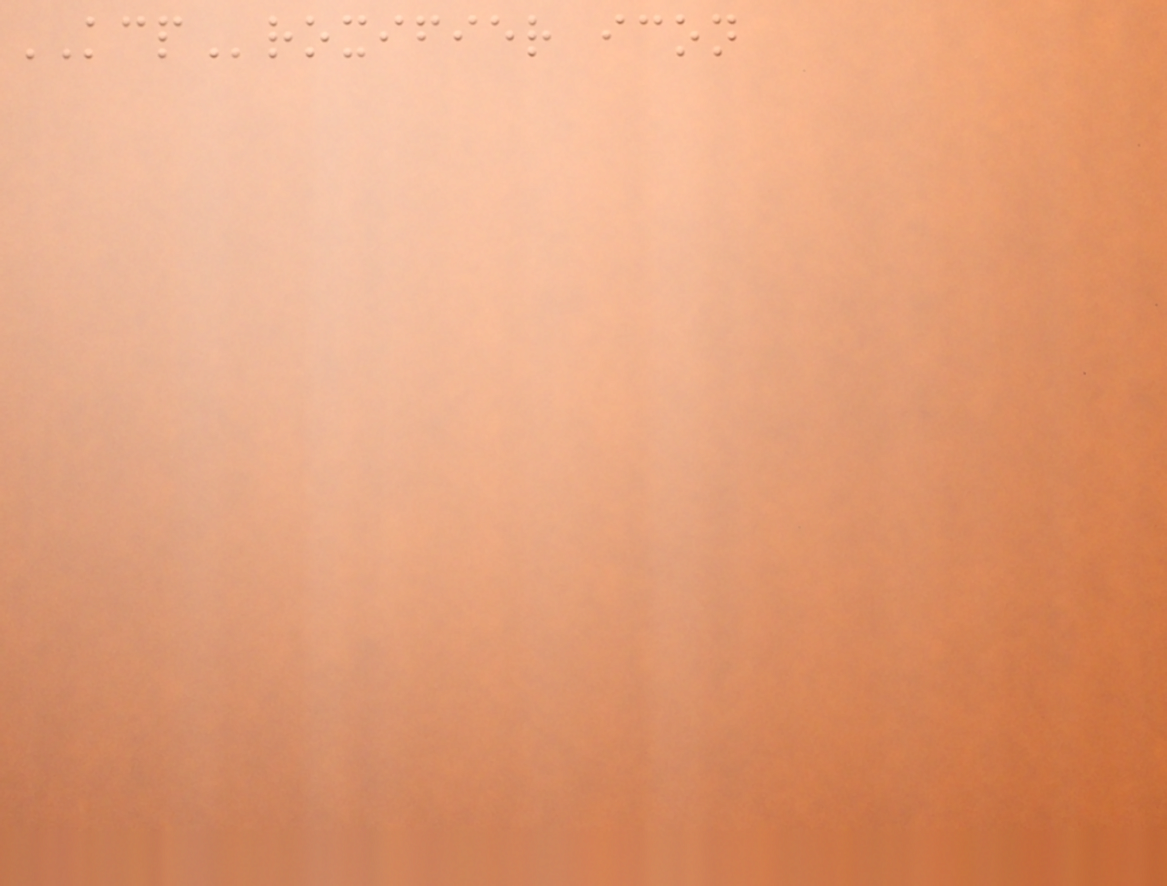KCProxifier icon
